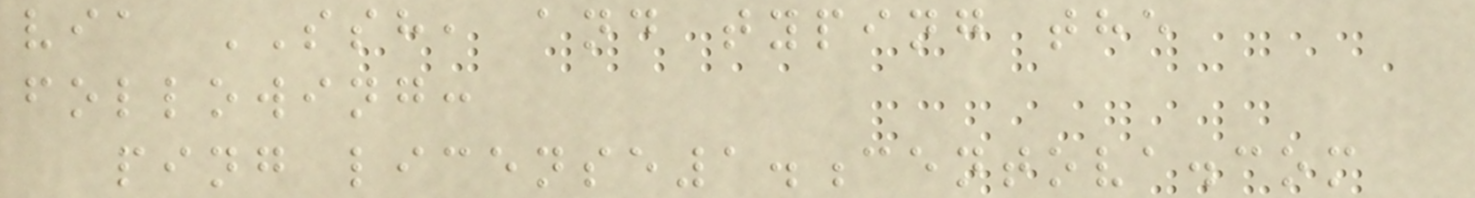via SSH, and typing the
following:
ping license1.centova.com
